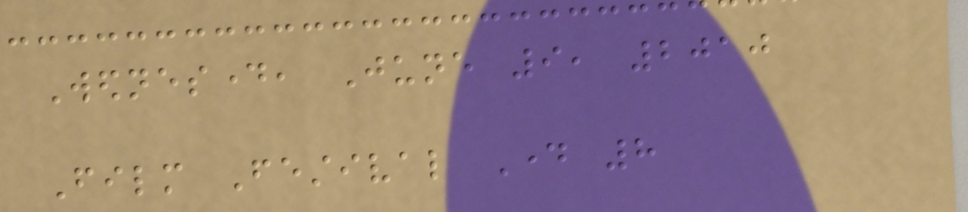Wednesday, June 9, 2010
Film Festival Day 8
